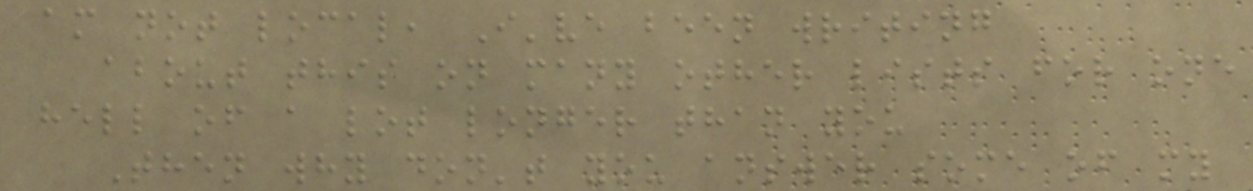am not local, I've been writing
about this on many other lists for one
hell of a lot longer than you
Then why don't you answer some of my
